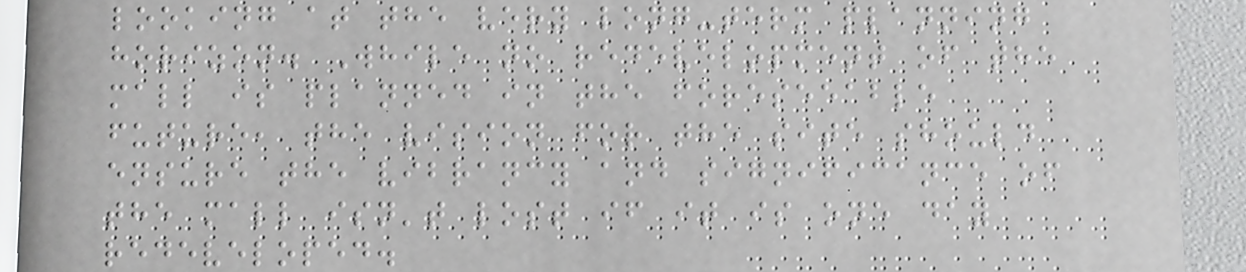looking at the very long-term planning
horizon. While no redevelopment of the
mall is planned in the foreseeable
future, the vision for the site should
ensure the vibrancy and significance of
the mall isn't lost if it is one day
redeveloped.
